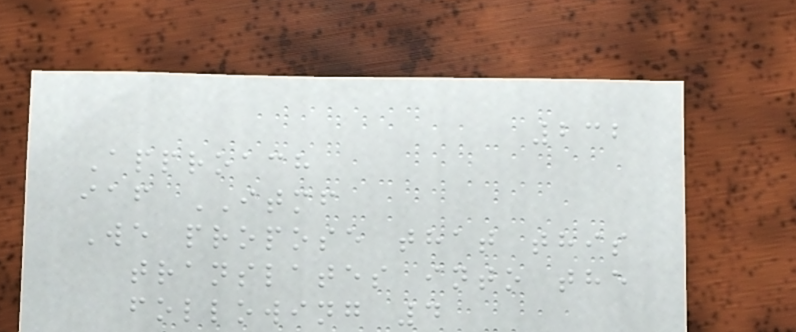232
Approach
iaf ITMF
We propose that this
translates into the
following 4
